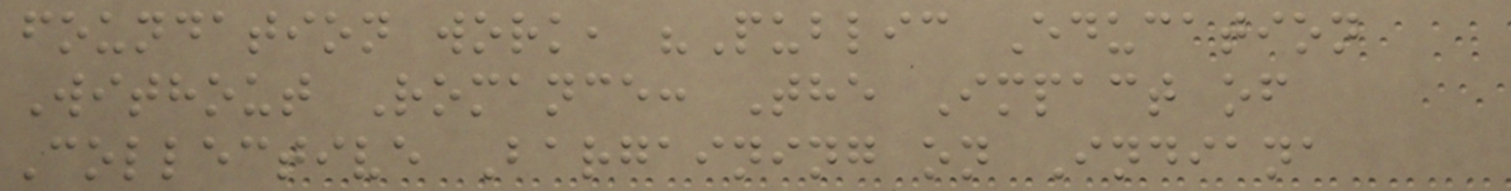foundation work, "Public Education
Without Romance: The Impact of
Collective Bargaining on Indiana
